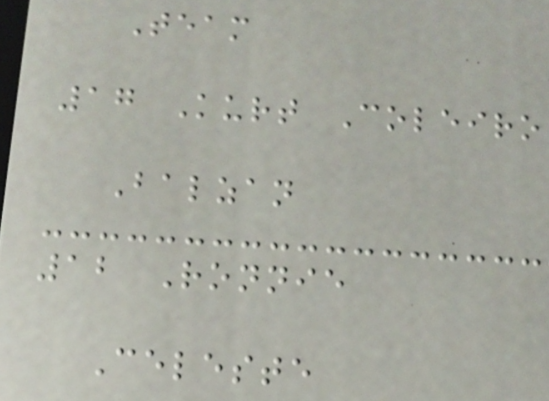Team
17 Kurt Coleiro
Balzan
12 Ronnie
Celeste
